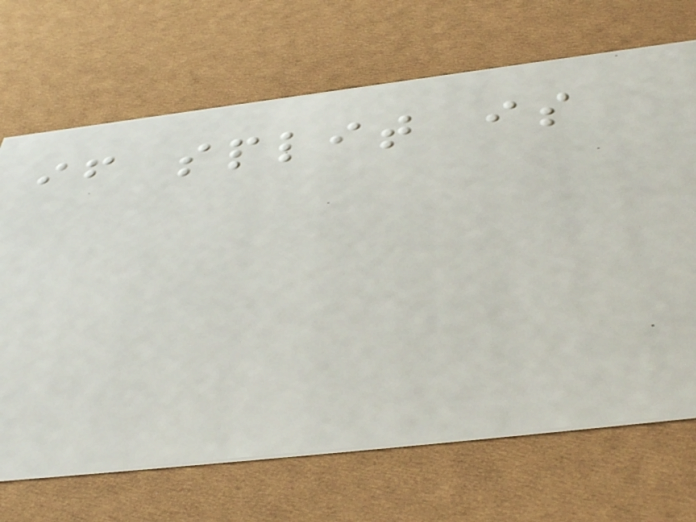if split is
